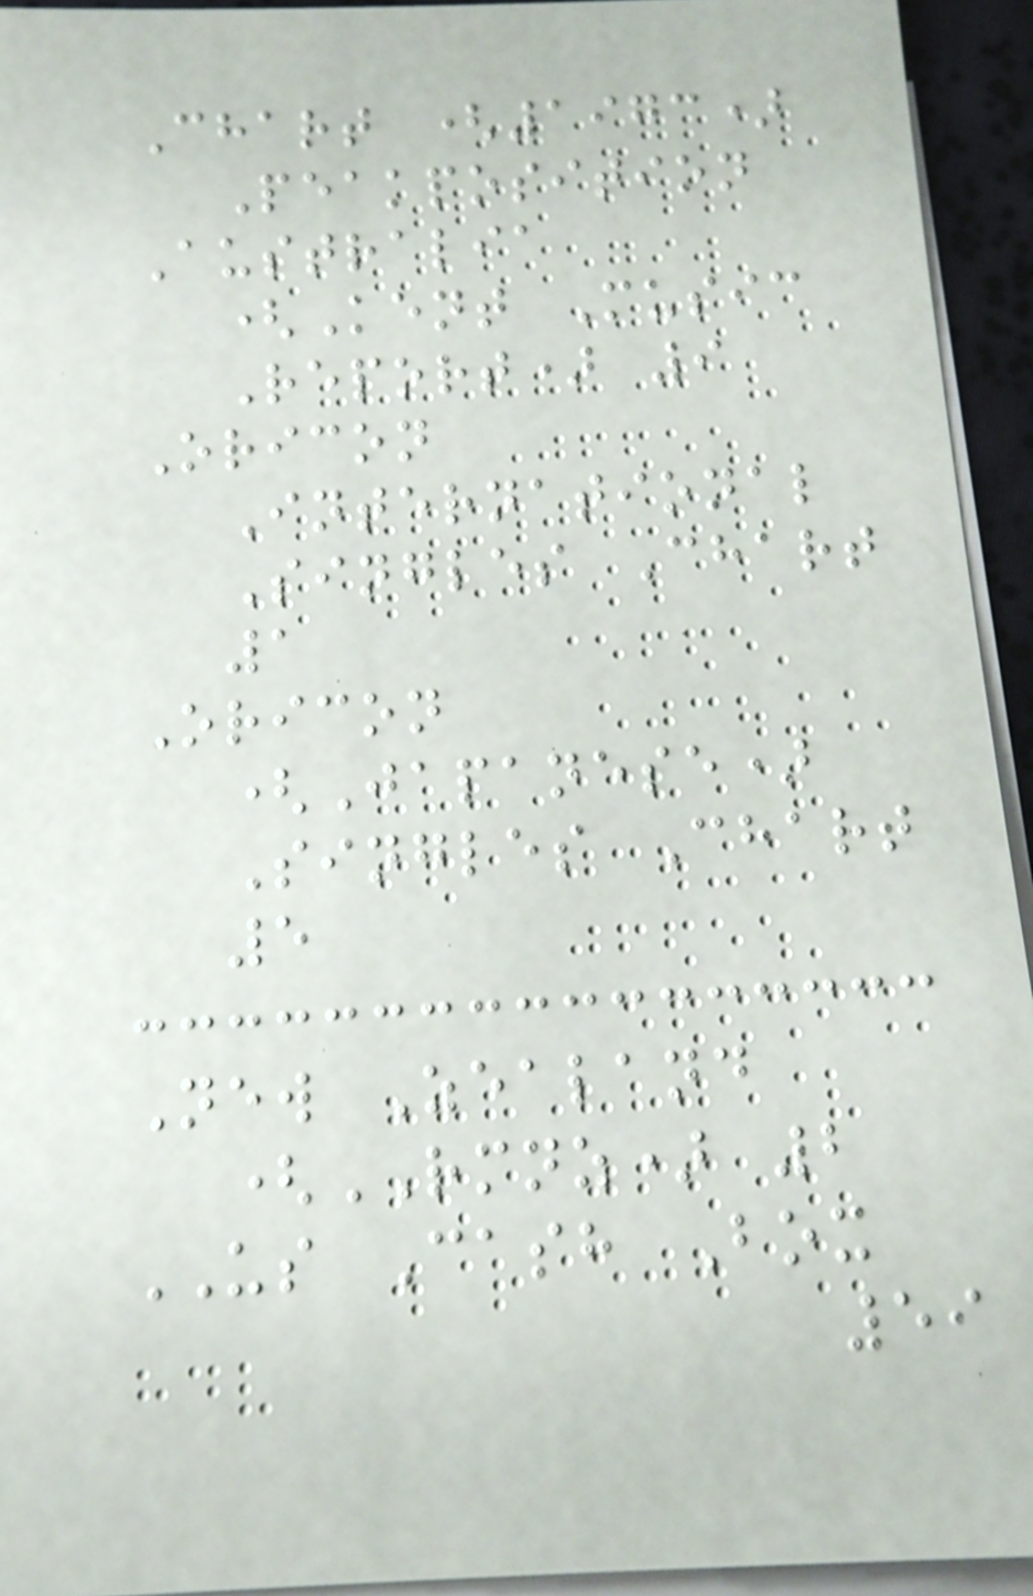Chart (1973)
Peakposition
Australia
(Kent Music
Report) 9
Oricon
International
Singles Chart
1
Oricon
(Japanese)
Singles Chart
5
New Zealand
(RMNZ) 2
US Cash Box
59
